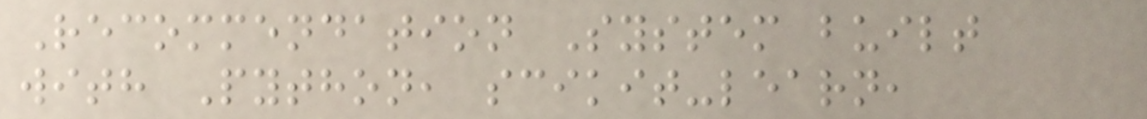Recommendation System built
with Python, scikit-learn,
